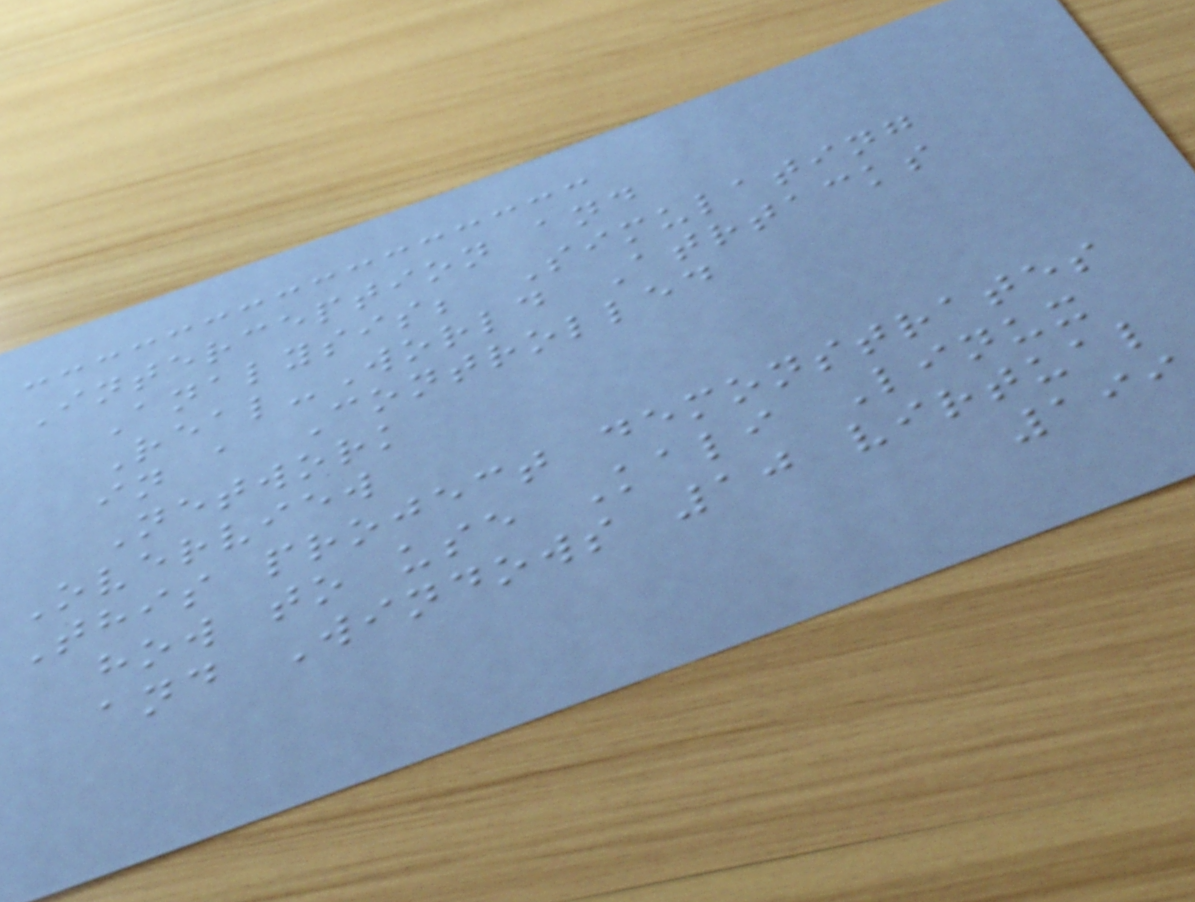Interception and
Analysis; Simulating
Real-World Atrtacks
in a Controlled
Network
Overview
This project demonstrates
how to use Kali Linux
and Windows 10 virtual
199
